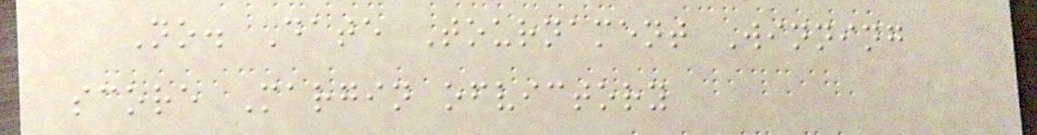No. Date Tournament Winning
score Margin ofvictory
